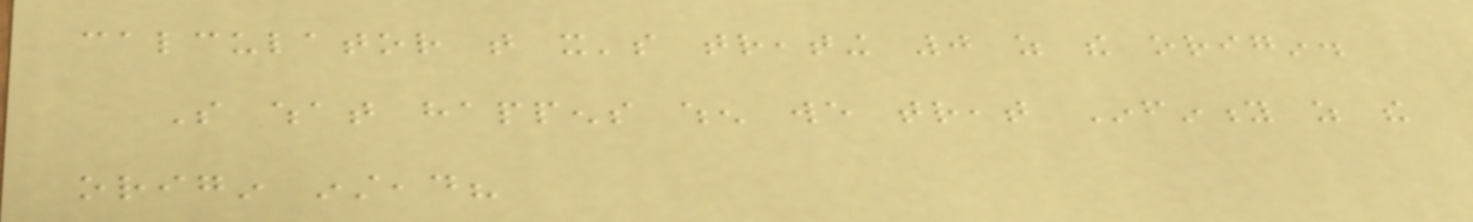calculator that it's treating 0 as the origin.
So what happens when we treat Infinity as the
origin instead?
